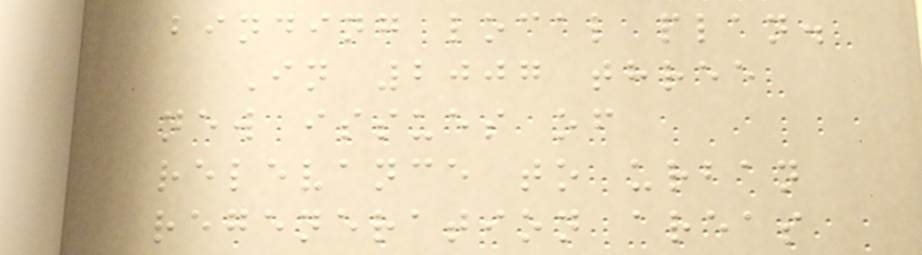binding local plan.
In 2007 three
new issues of
relevance to urban
regeneration areas
